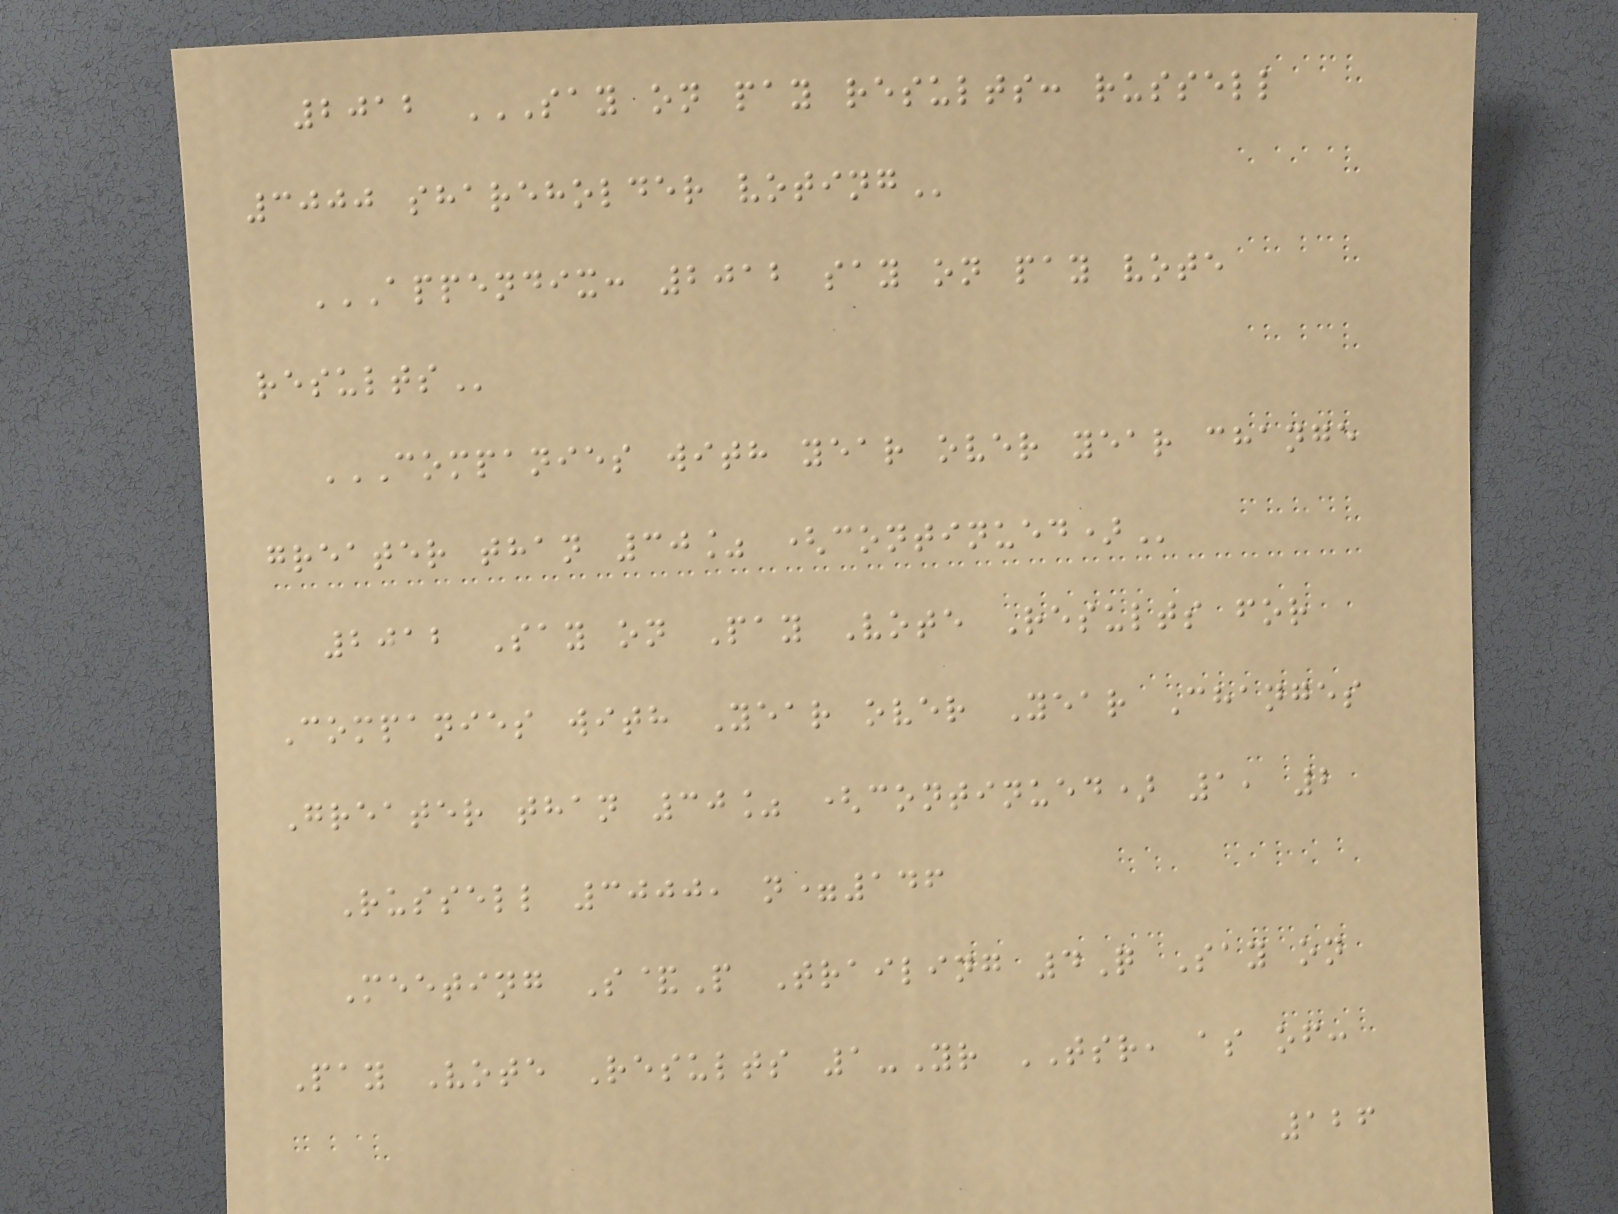2012 SAY ON PAY RESULTS: RUSSELL
3000 SHAREHOLDER VOTING
APPENDIX: 2012 SAY ON PAY VOTE
RESULTS
COMPANIES WITH YEAR OVER YEAR CHANGE
GREATER THAN 30% (CONTINUED)
2012 Say on Pay Vote Results for
Companies with Year over Year Changes
Greater than 30% (continued) 1, 2
Russell 3000, n=146
Meeting S&P Trailing 4Q Say on
Pay Vote Results 1-Yr TSR, as of:
126
